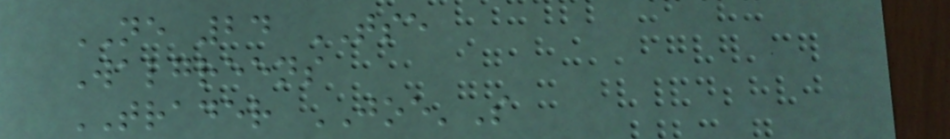NE 24 TSE
Walgreens
TRADER JOE'S
